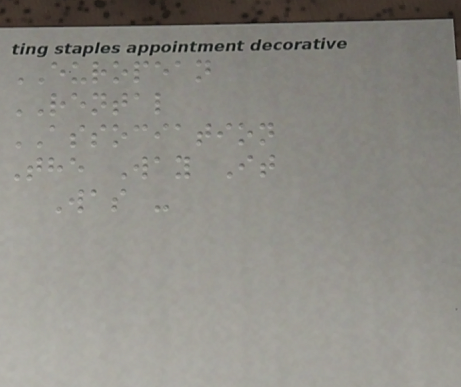EUROPEAN
RENTAL
ASSOCIATION
The Way It
Was -
